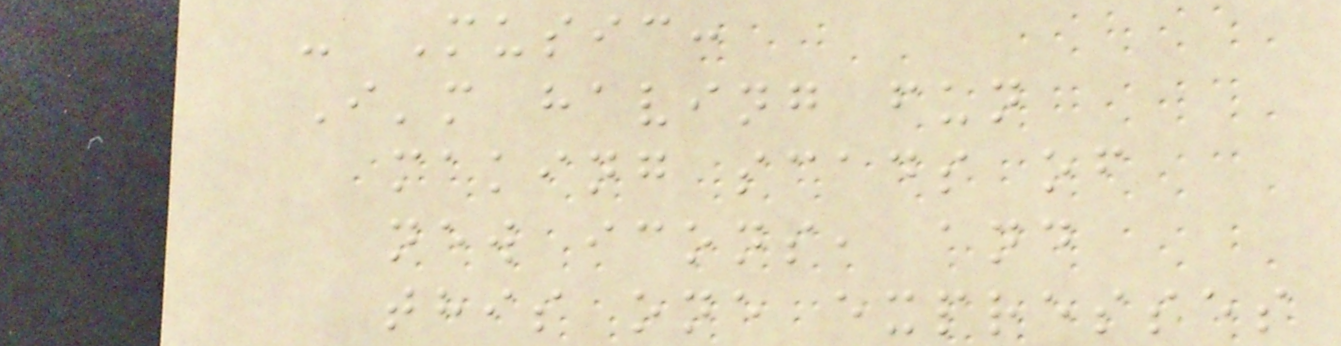- Music:
I'm having fun
making scads of
new icons, and
this one expresses
